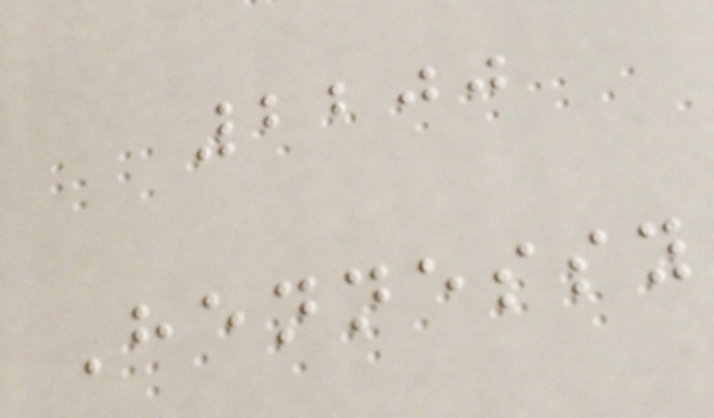2200
Hennessy
